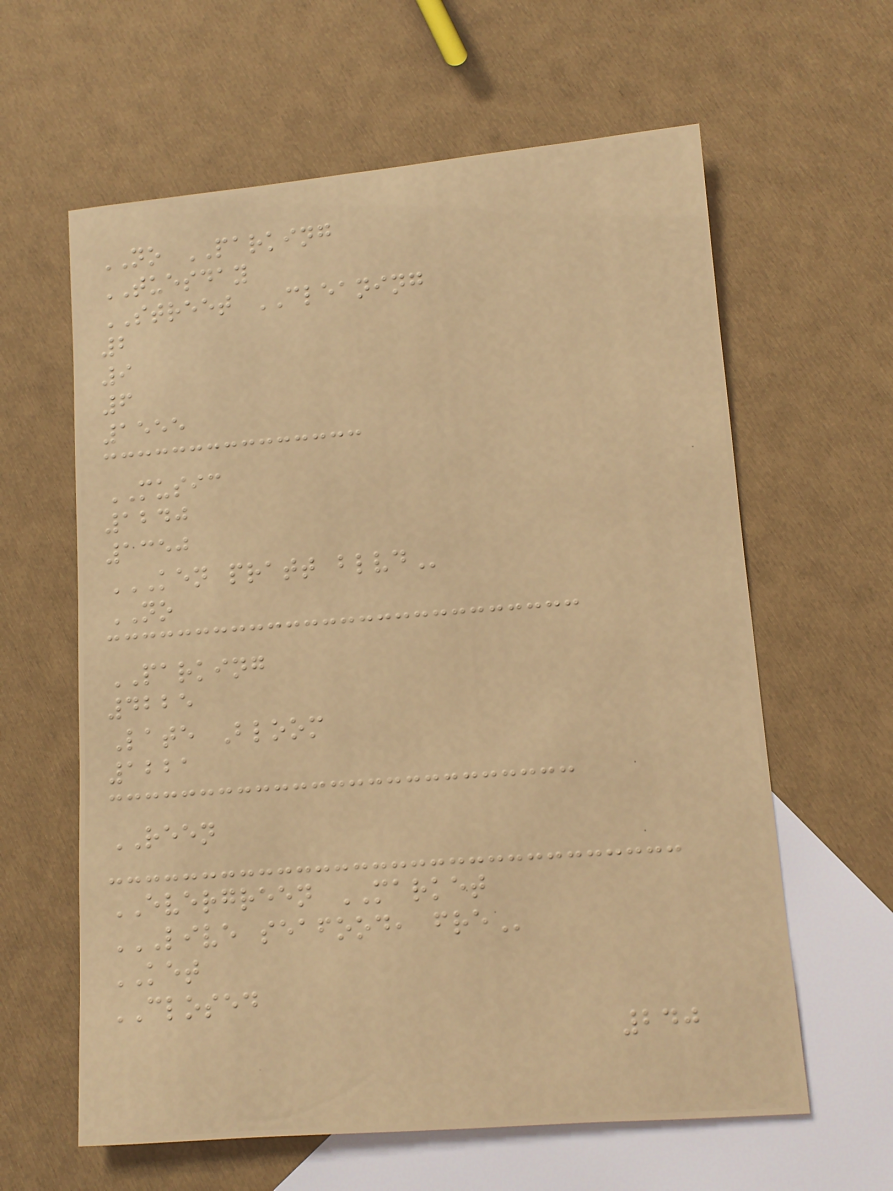NO PARKING
TUESDAY
STREET CLEANING
2
9
6
1555
MUSIC
1240
1350
KEN PRATT BLVD
NO
PARKING
4225
Late Bloom
1221
REEN
EVERGREEN MARKET
LIVE SEAFOOD, FRE
KET
CLOSED
240
